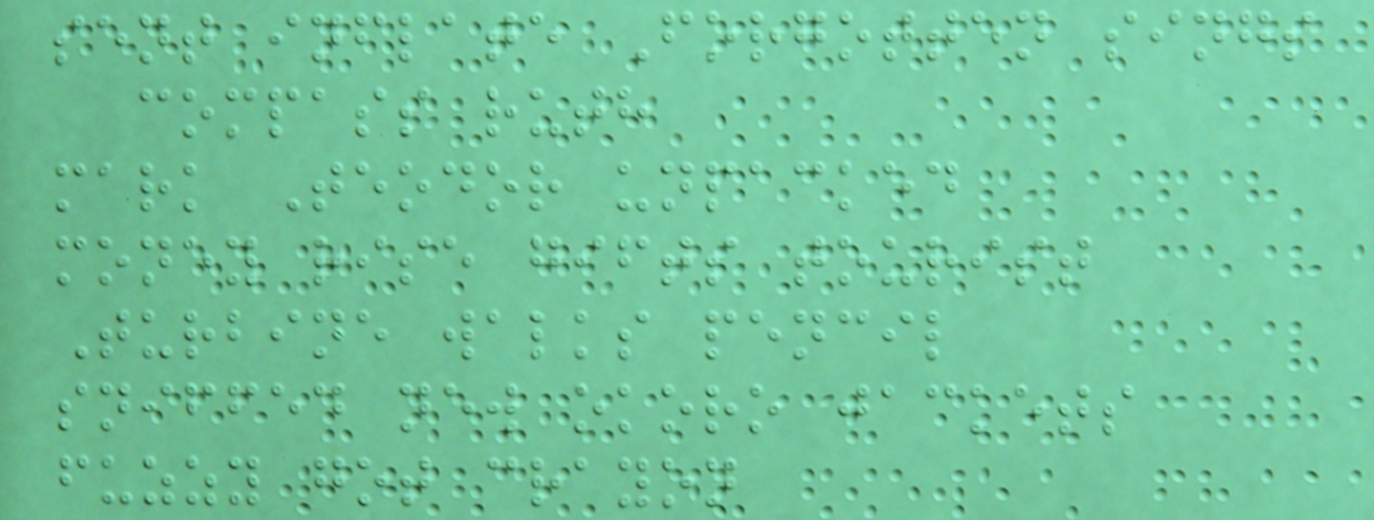sent inflate Forgotten sings
compass ruth
mark Teodor unpacked
money rise gifts tourist
Turbine walks pencil
sniffed new okoro jackets
fuzzy got crayon
